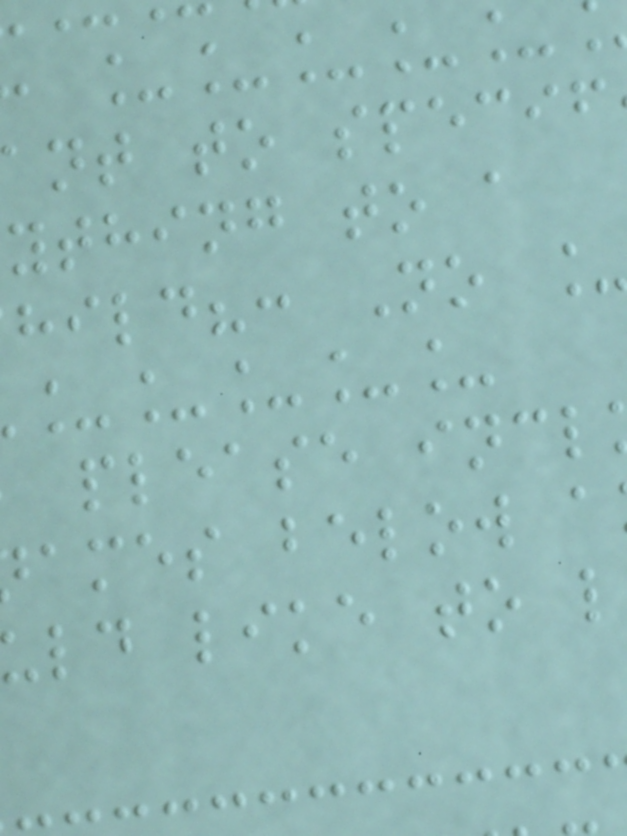_____
nt to specif
ything to a
hild?: No
_____
please incl
ames below a
ld like to l
